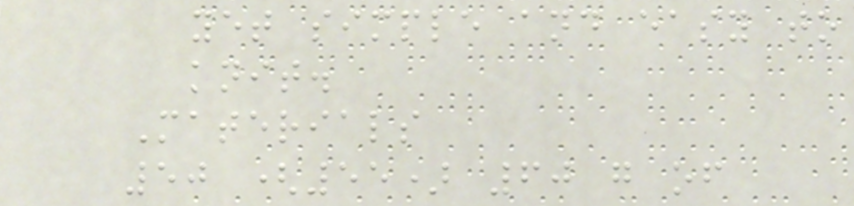yet simple and easy to
knit.
Materials
50 (55) 60 g of
